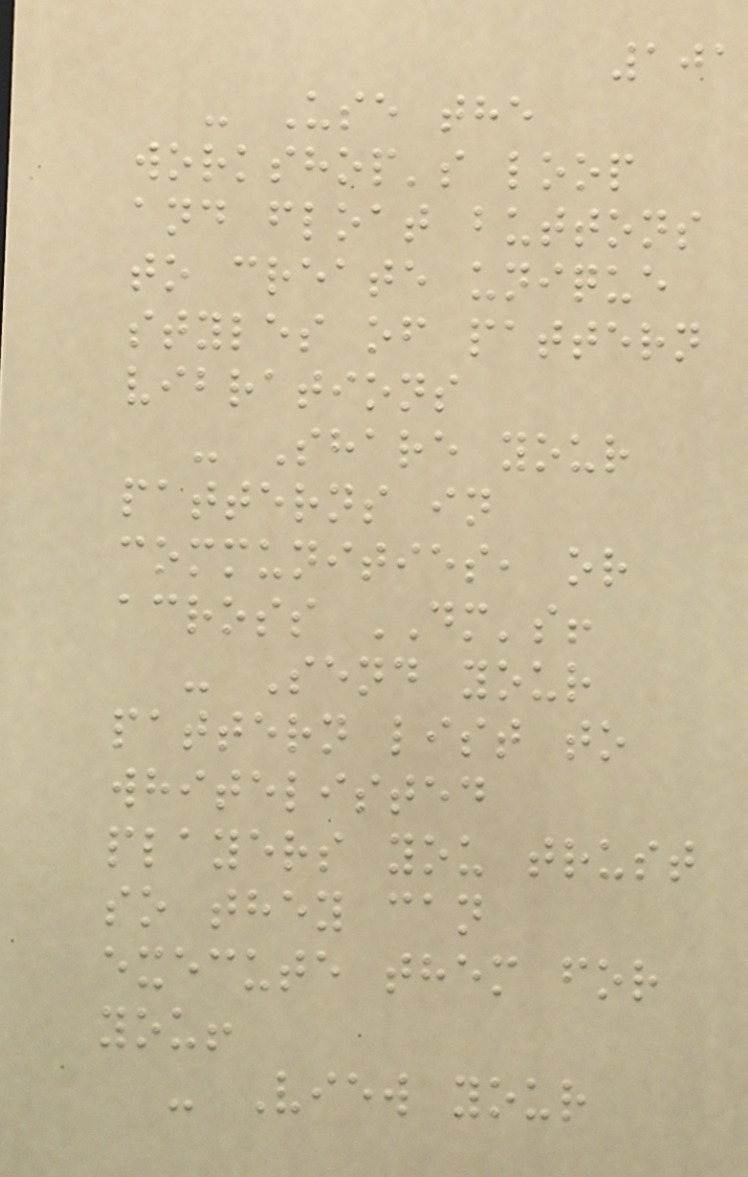101
- Use the
workshop's loop
and float buttons
to create unique
styles of pattern
vibrations
- Share your
patterns in
communities, or
across DM's!
- Send your
pattern list to
whitelisted
players you trust
so they can
execute them for
you!
- View your
